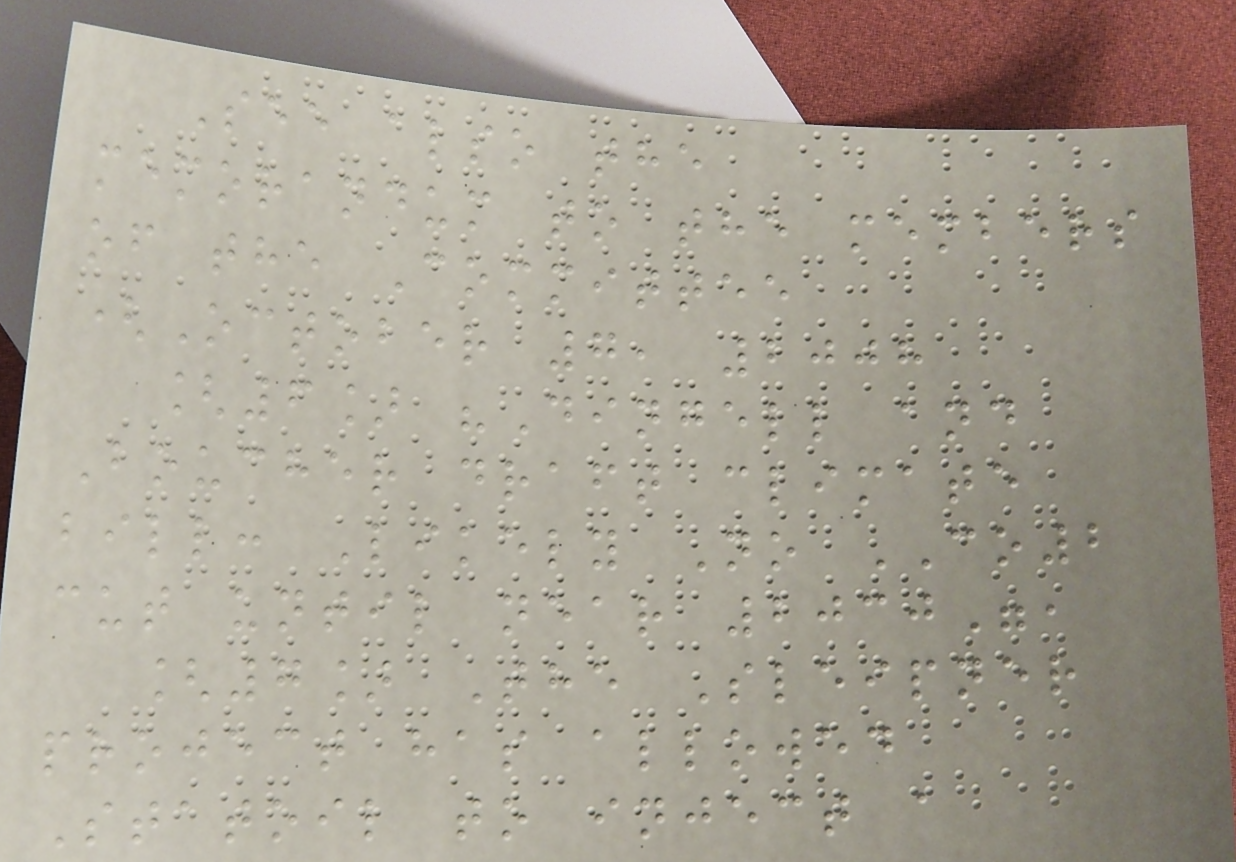See also the
memorandum to the members
of the Committee
(October 7, 2008
[6] "Dingell and
Boucher draft climate
bill: Likely No CO2
cut until near 2030",
[7] The Sleipner
project has allowed
Statoil to inject a
